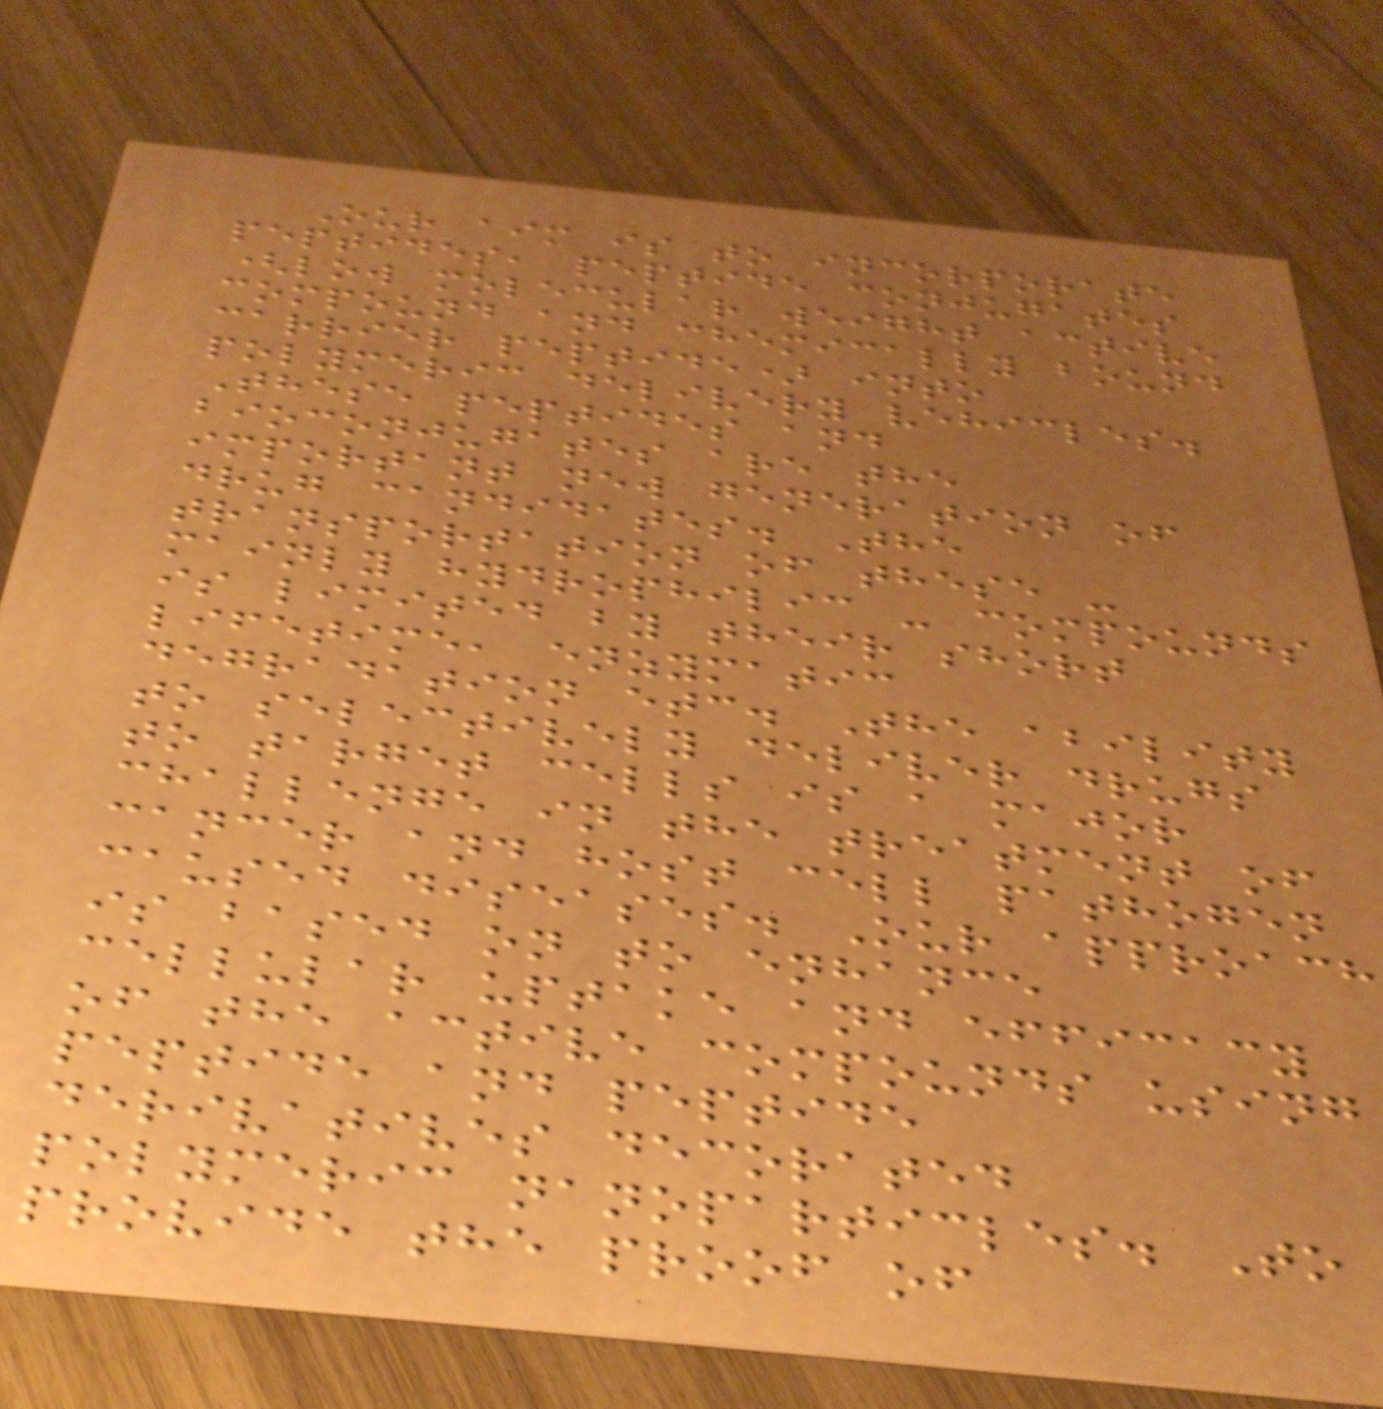Our aim is to incorporate
peptides, peptide conjugates
(low molecular weight active
compound and chemically bound
carrier peptide) into
polymeric delivery vehicles.
These peptides and
bioconjugates are the
important new generation of
drug candidates. The
transportation of these -
mainly hydrophilic - compounds
is limited by their short
lifetime, enzymatic
degradation etc. The ability
to selectively deliver drugs
to target cells is a major
challenge in the treatment of
cancer and host cell pathogen
caused diseases. Our approach
is based on to enhance
cellular uptake and efficacy
of the active compounds using
peptide and peptide
derivatives decorated
polymeric nanoparticles. To
provide the proof of
